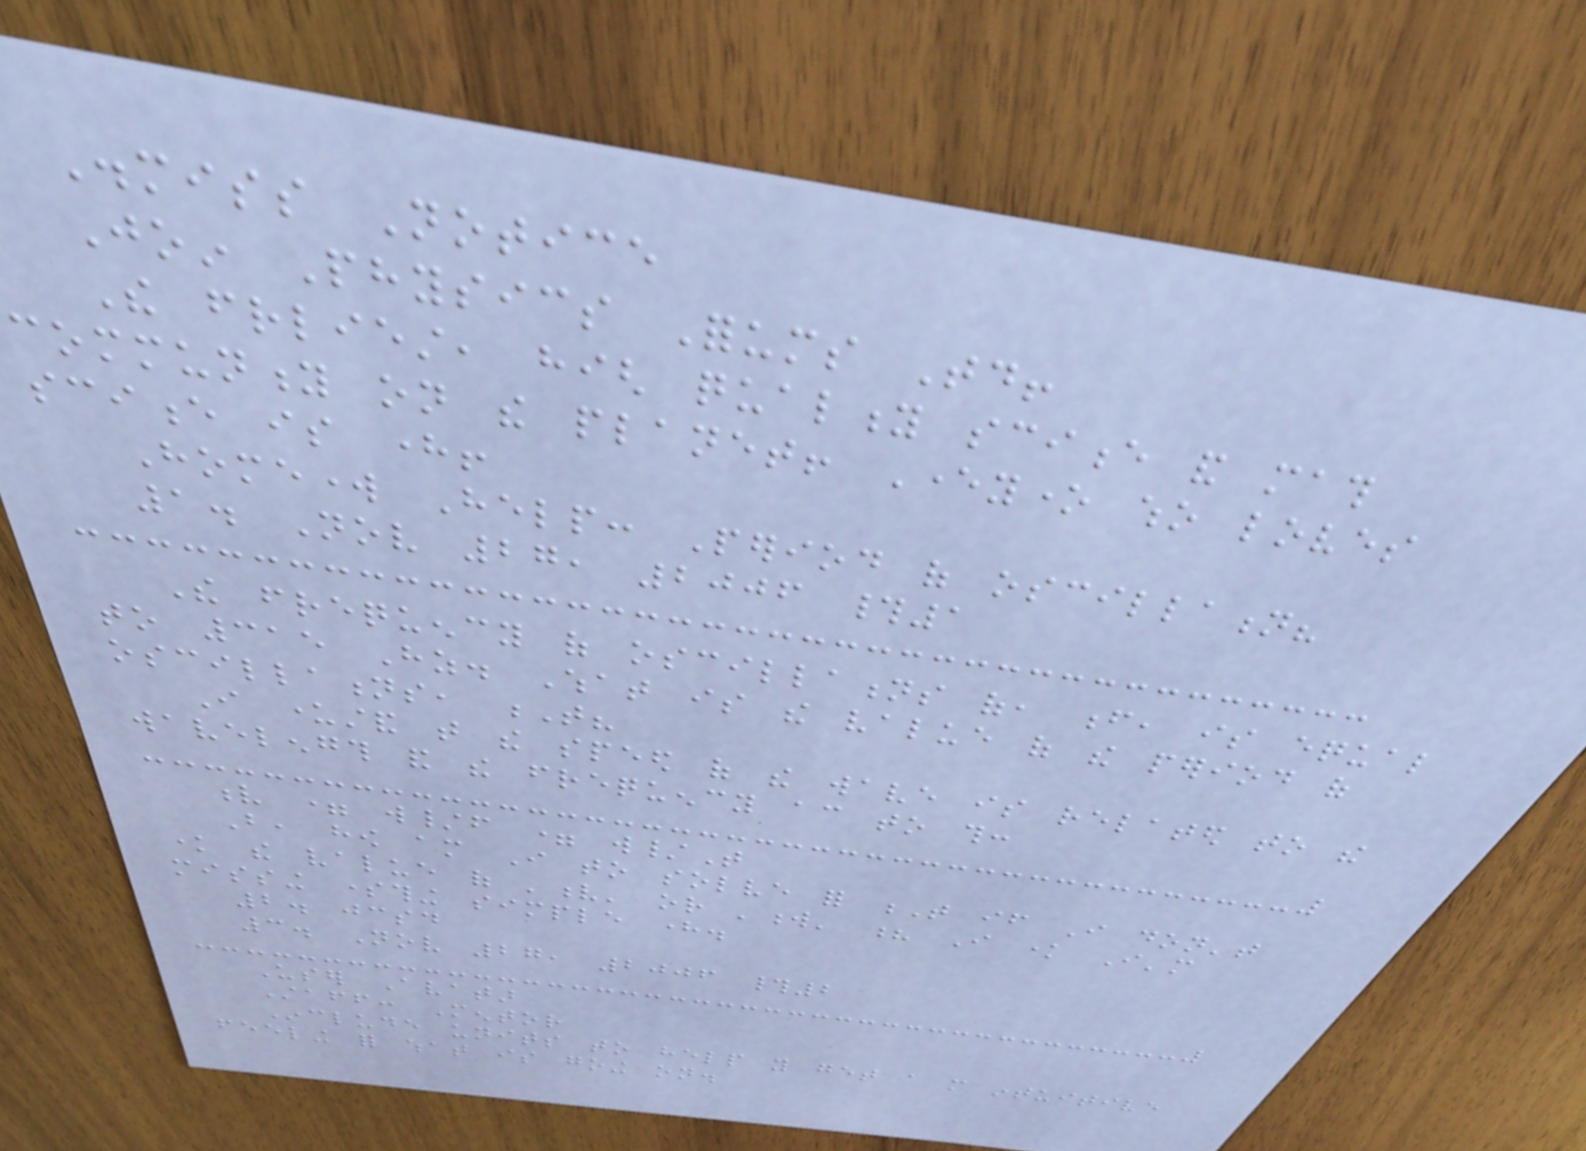Dismiss Notice
Join Physics Forums Today!
The friendliest, high quality science and math
community on the planet! Everyone who loves
science is here!
Homework Help: Period of oscillation?
1. Nov 27, 2006 #1
The frequency of oscillations of, f, is equal
to 315 Hz. What is the value of the period of
oscillations, T?
I understand that the speed of the wave is related to the
wavelength and the frequency according to this:
v = w/f = w/T
But, how am I to solve for T if I don't
know the value of 'v' or 'w' ? I know I'm
missing something simple here.
2. jcsd
3. Nov 27, 2006 #2
User Avatar
Staff: Mentor
Include units to help you get a more intuitive
feeling for what is going on.
